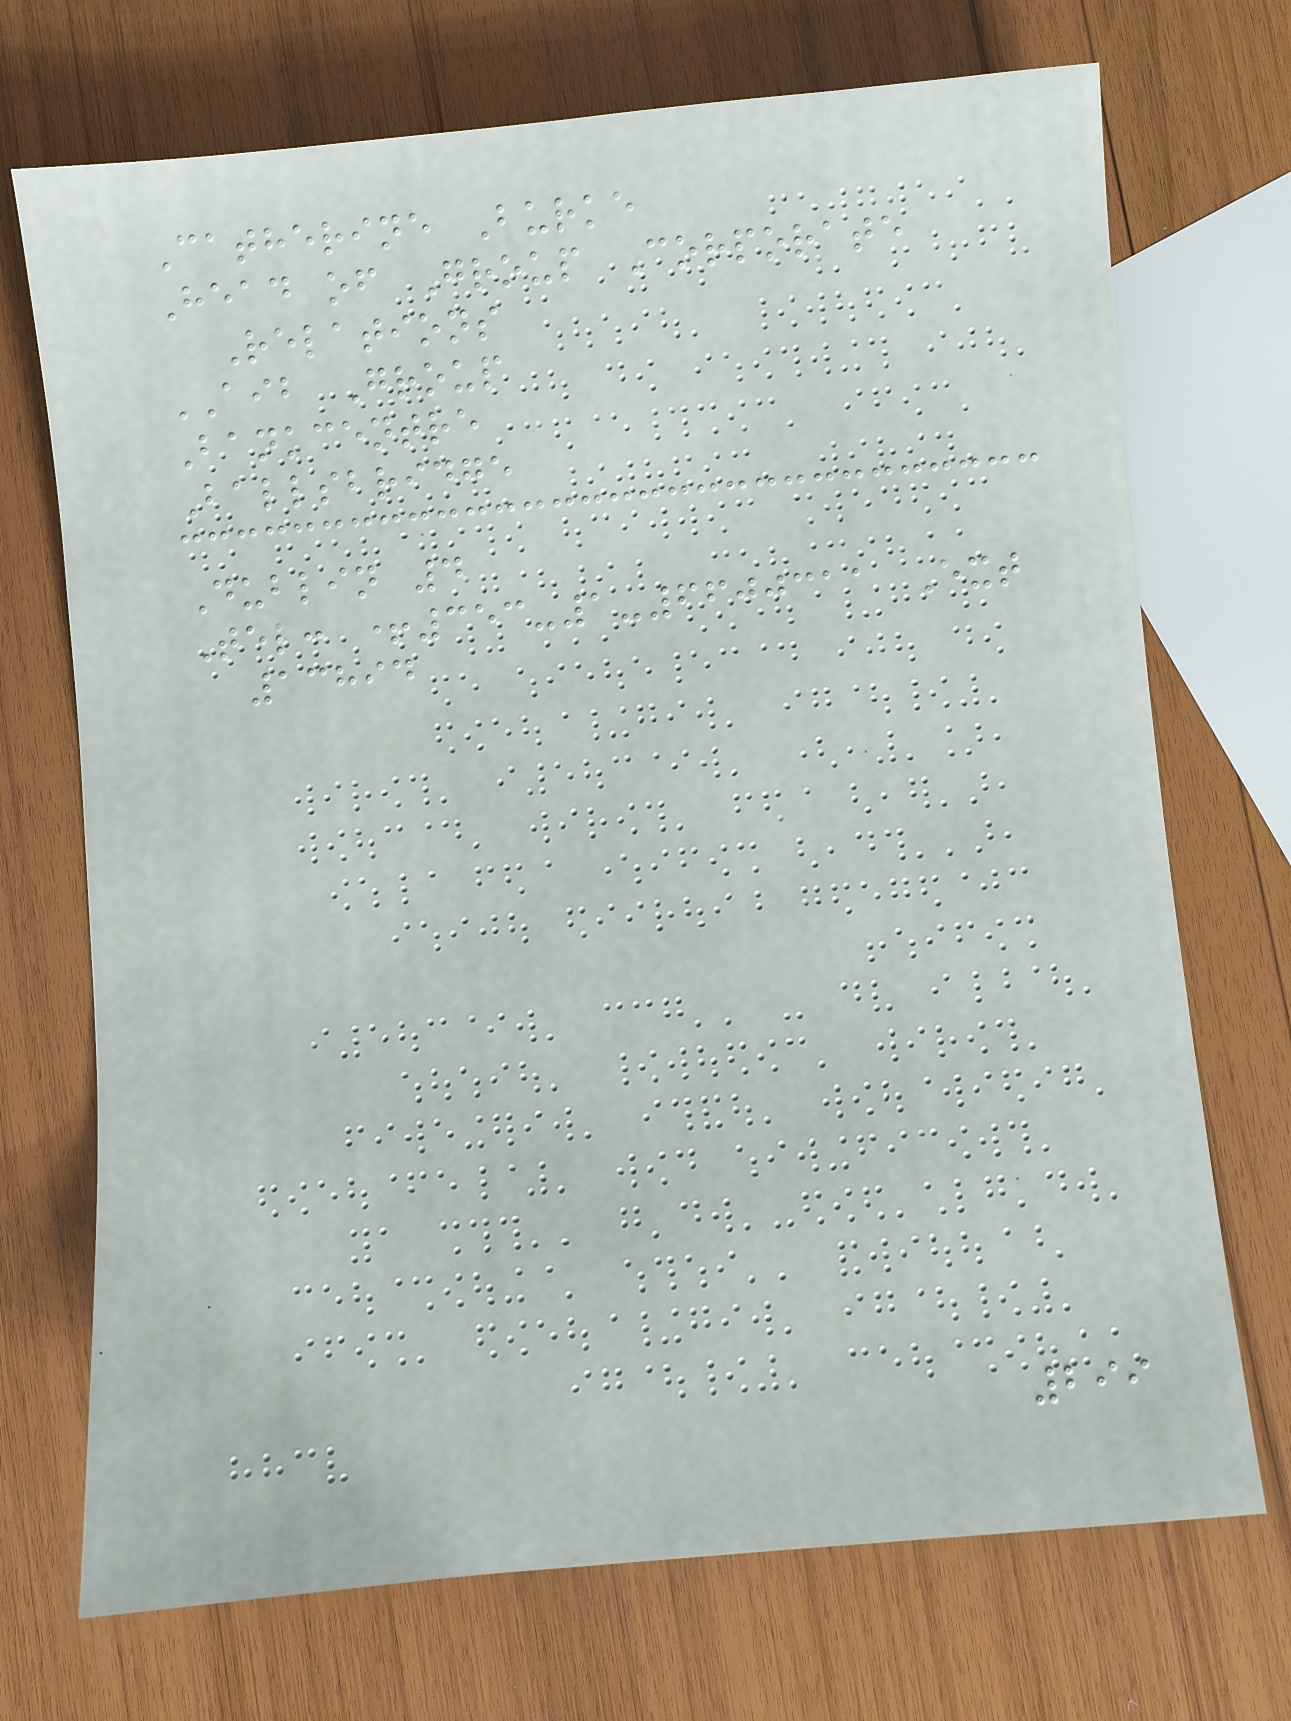Catherine Burke
Head of Group Corporate
Relations
AIB Group
Bankcentre
Ballsbridge
Dublin 4
Tel: +353-1-6600311 Ext
13894
299
